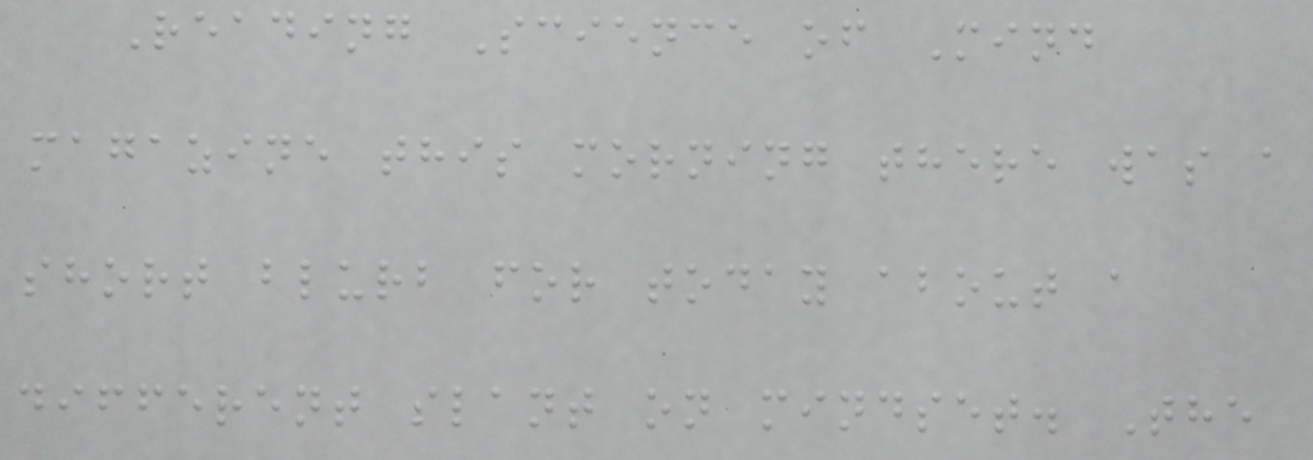Reading Science of Mind
magazine this morning there was a
short blurb for today about a
different slant on mindset. The
